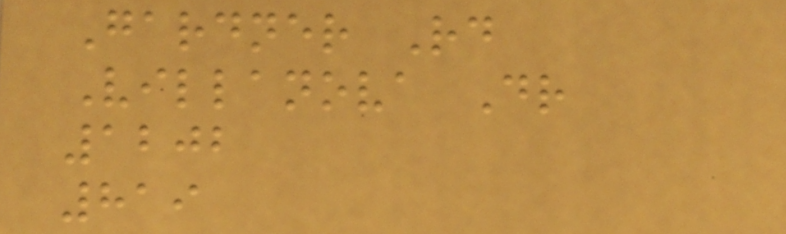Gardner Rd
Villanova Dr
1202
819
